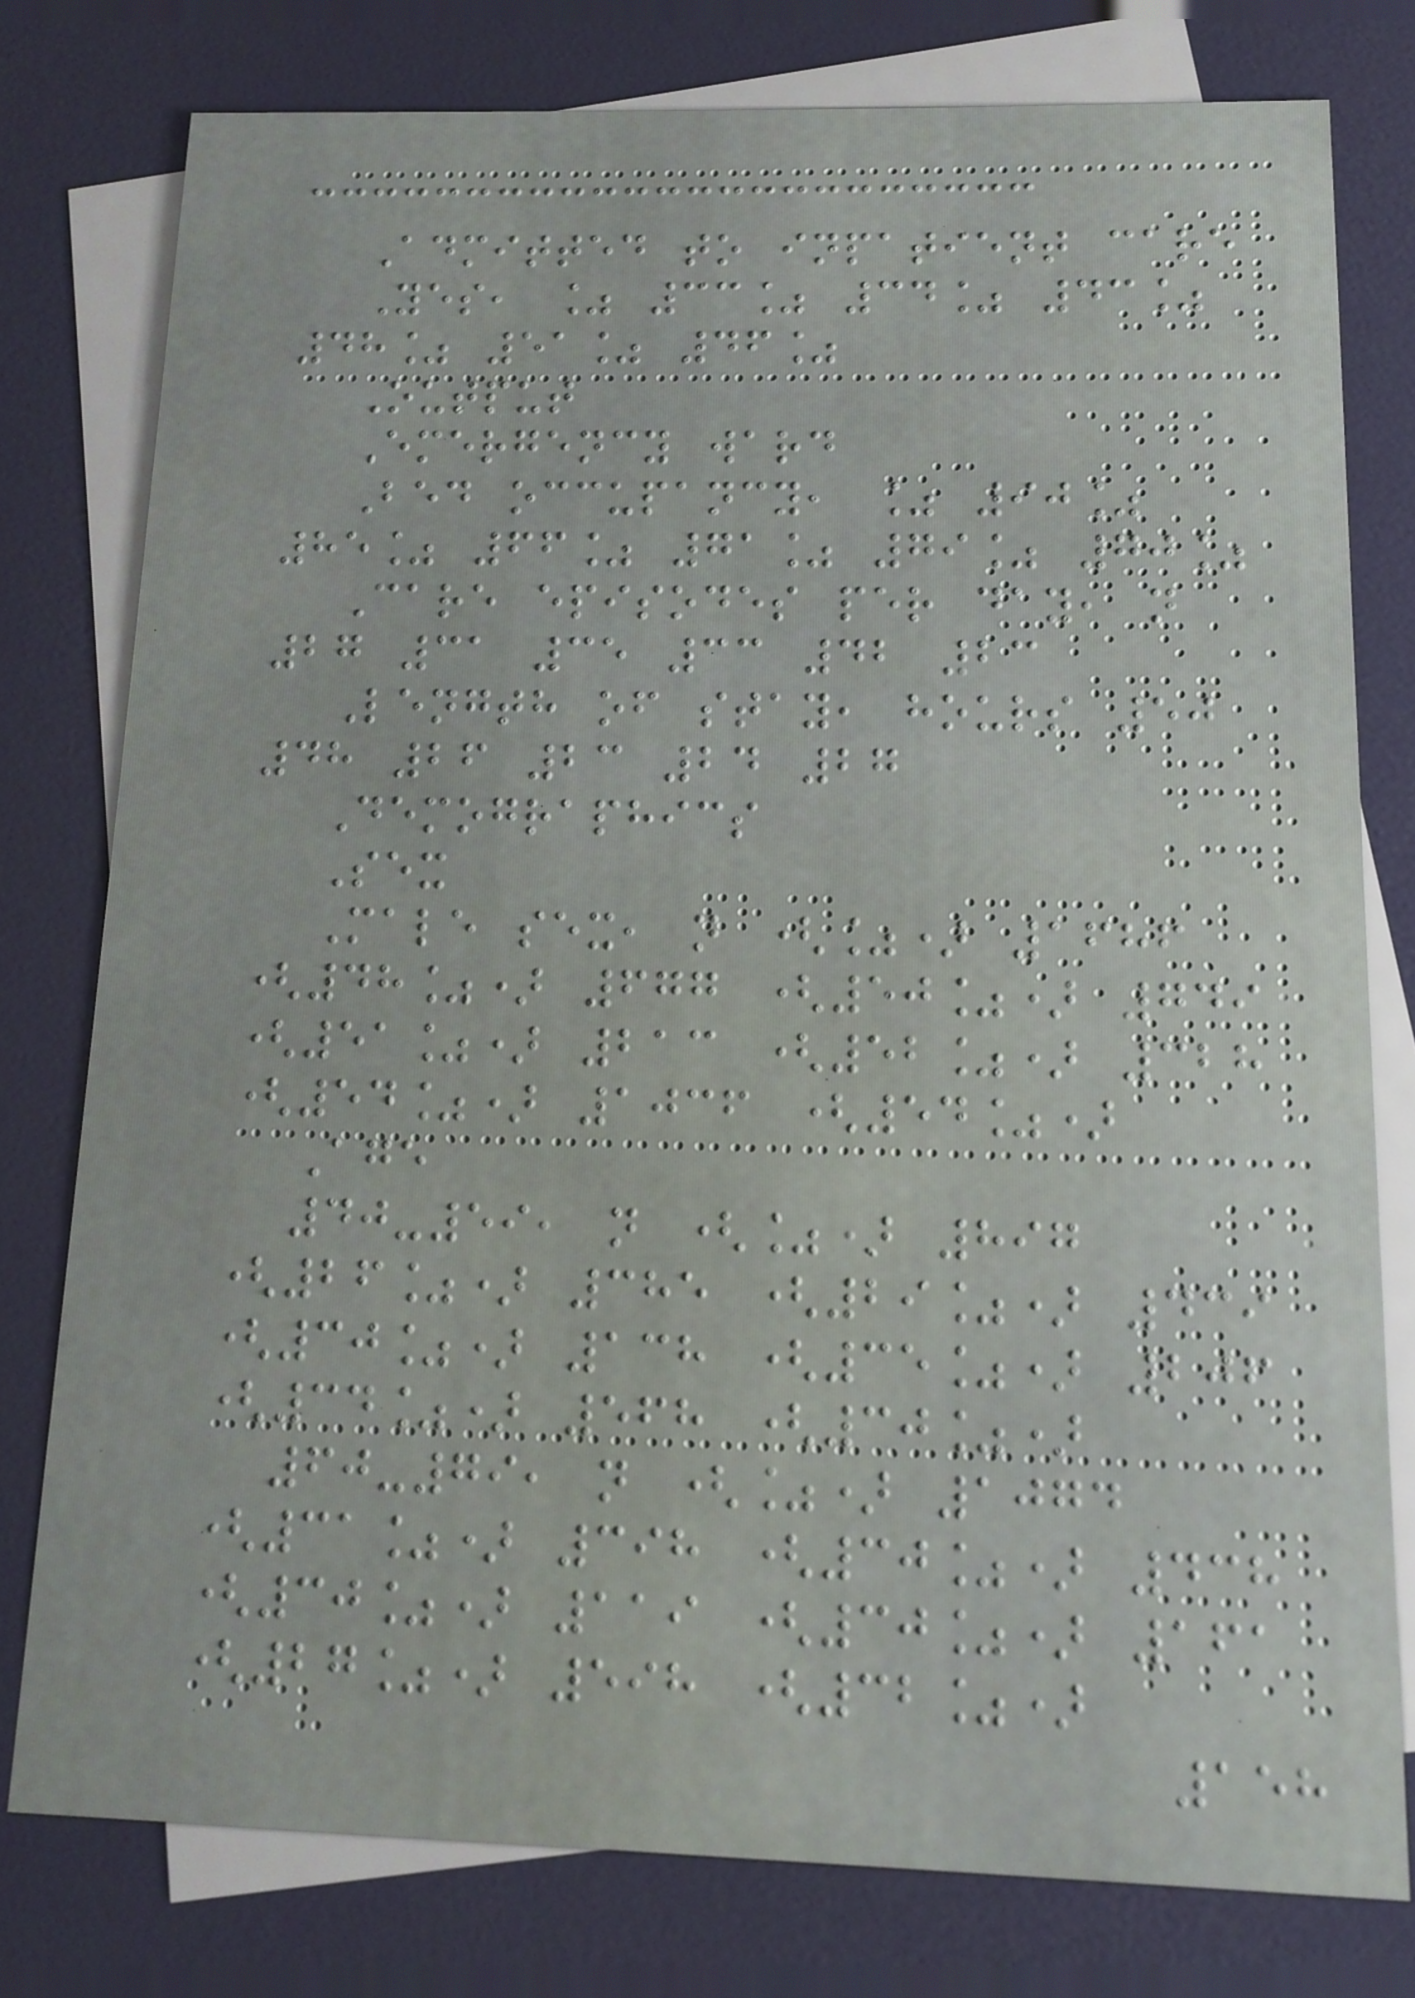Admitted to inpatient care
Yes, % 33% 34% 43%
48% 51% 46%
Output
Emergency ward
Bed occupancy, % 90%
85% 66% 71% 79% 70%
Care episodes per day, n
27 31 35 33 42 23
Length of stay, hours 50
48 26 23 24 27
Demographics
Sex
Male sex, n (%) 1686
(48%) 677 (50%) 749
(51%) 213 (52%) 328
(54%) 1036 (54%)
Age
40-59, n (%) 897
(26%) 385 (29%) 439
(30%) 138 (35%) 206
(34%) 568 (30%)
60-79, n (%) 1074
(31%) 398 (30%) 438
(30%) 119 (30%) 161
(27%) 598 (32%)
158
